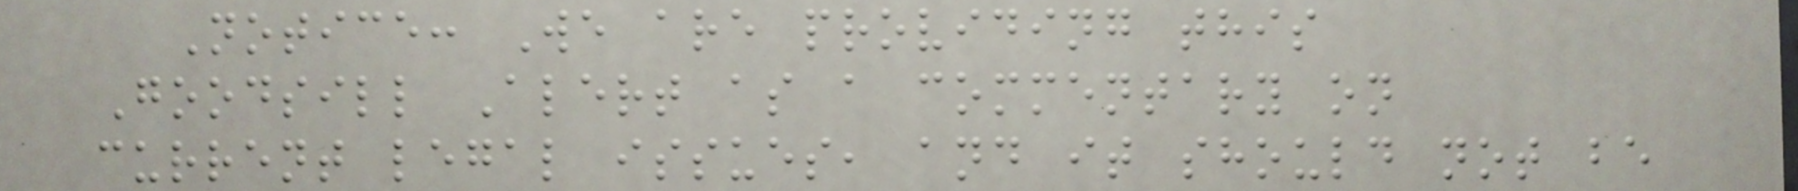Notice: We are providing this
Goodsill Alert as a commentary on
current legal issues, and it should not be
